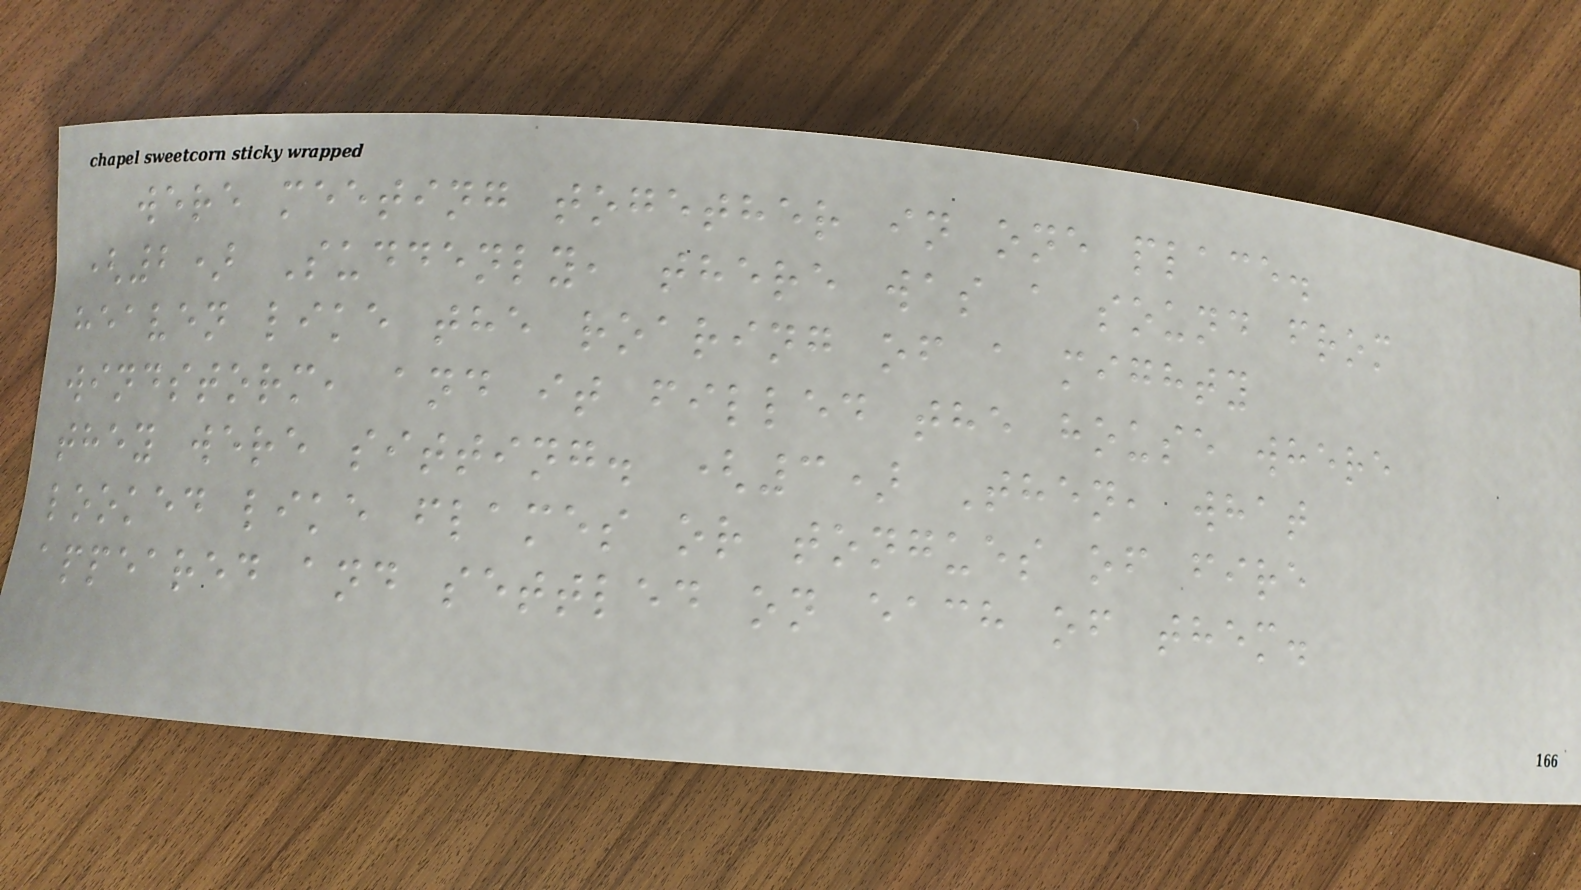were meeting together in one place.
(2) Suddenly, there was a sound from
heaven like the roaring of a mighty
windstorm, and it filled the house where
they were sitting. (3) Then, what
looked like flames or tongues of fire
appeared and settled on each of them.
